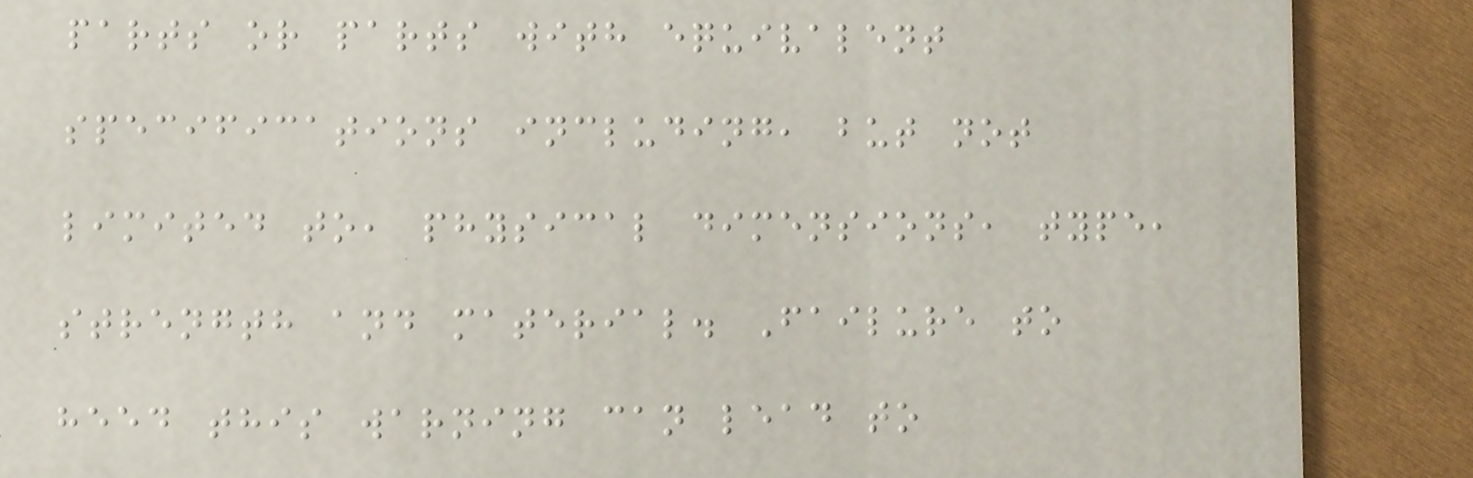parts or parts with equivalent
specifications including, but not
limited to, physical dimensions, type,
strength and material. Failure to
heed this warning can lead to
